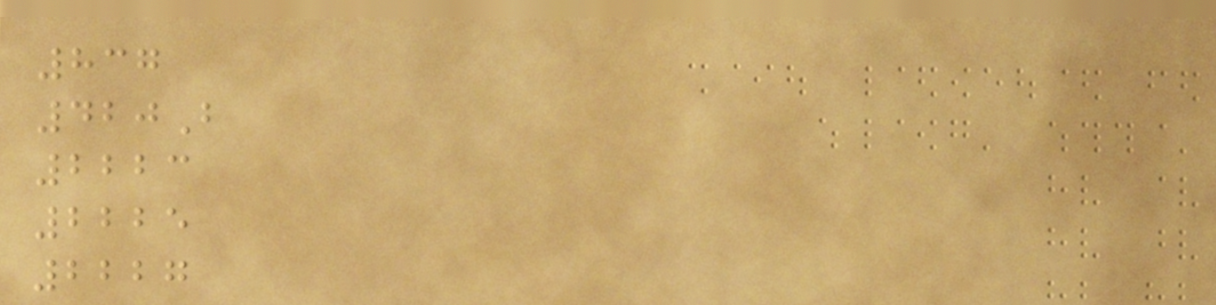837
420B
2223
2225
2227
